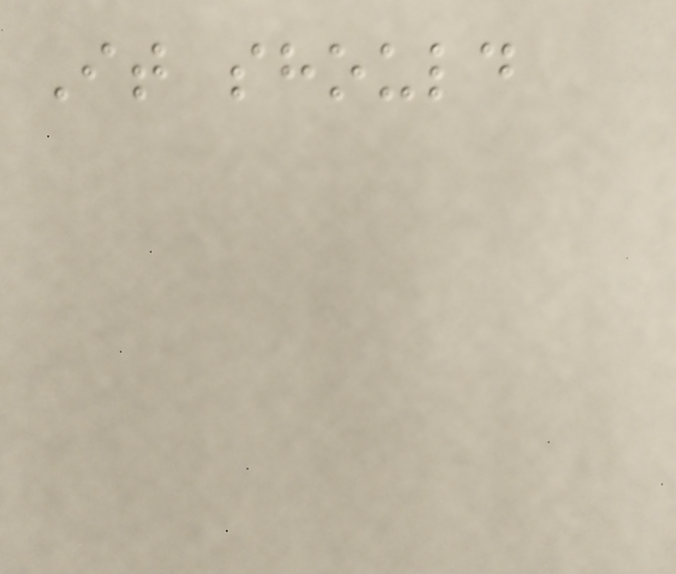It should
